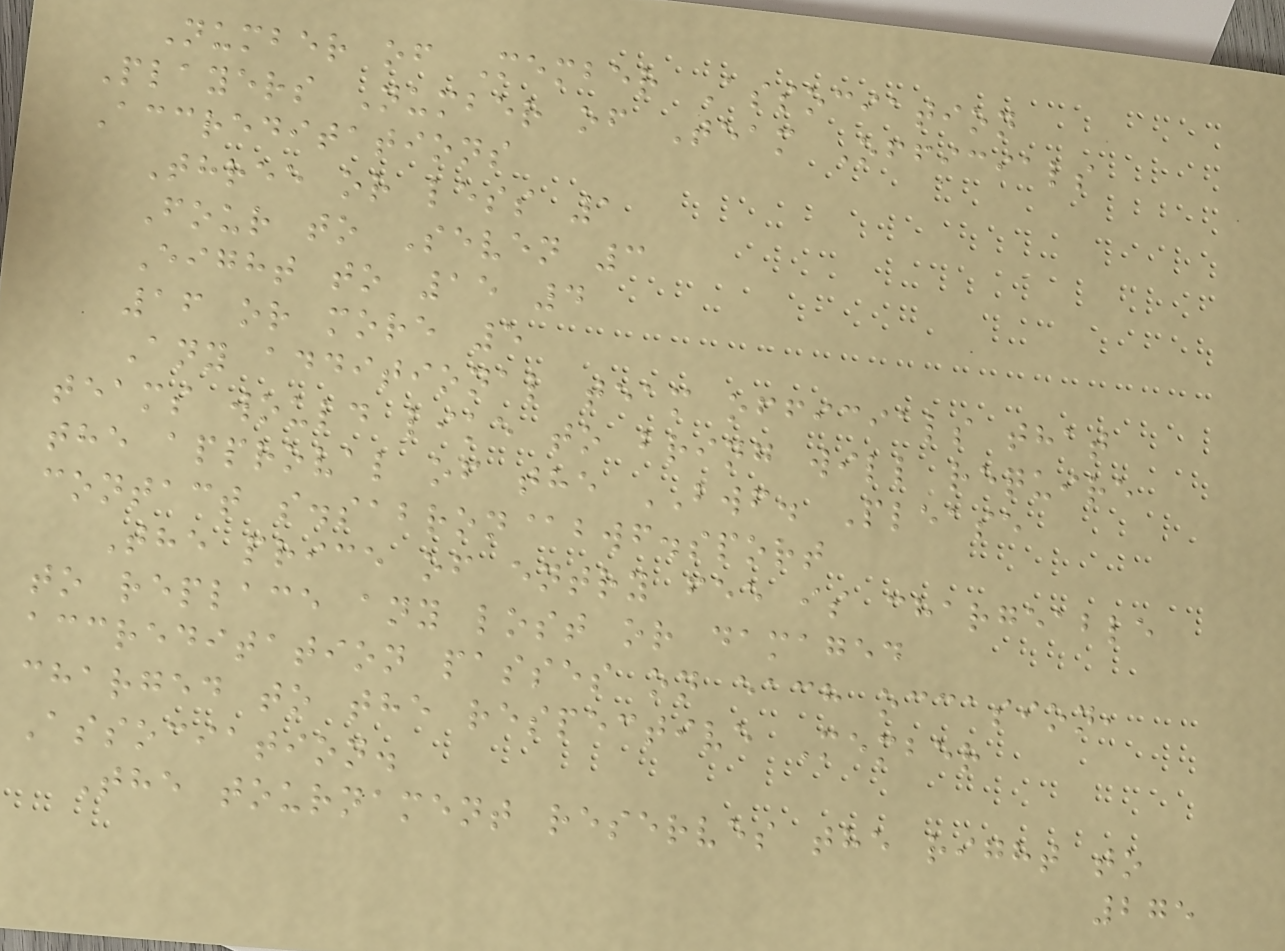Number of Member Association
Players Number of Team Officials
Accreditations
Three or less 1
Four to Seven 3
Eight to 15 4
16 or more 5
Any additional team officials that
teams would like to bring will require
the approval of the BWF. Please
contact s.sabron@bwf.sport
The price of entry fee is chargeable
to replace any lost or damaged
accreditation passes on each occasion,
charged to the respective Member
Association.
The tournament reserves the right to
275
